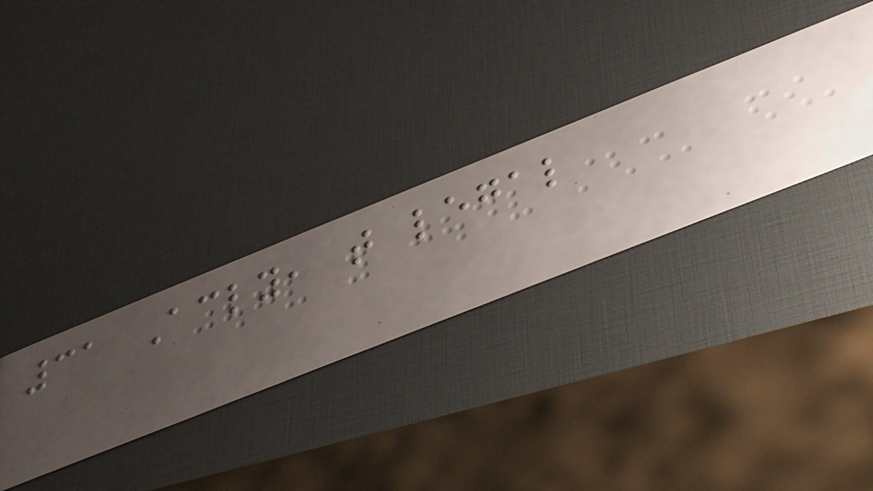31 Accordingly, that legal
